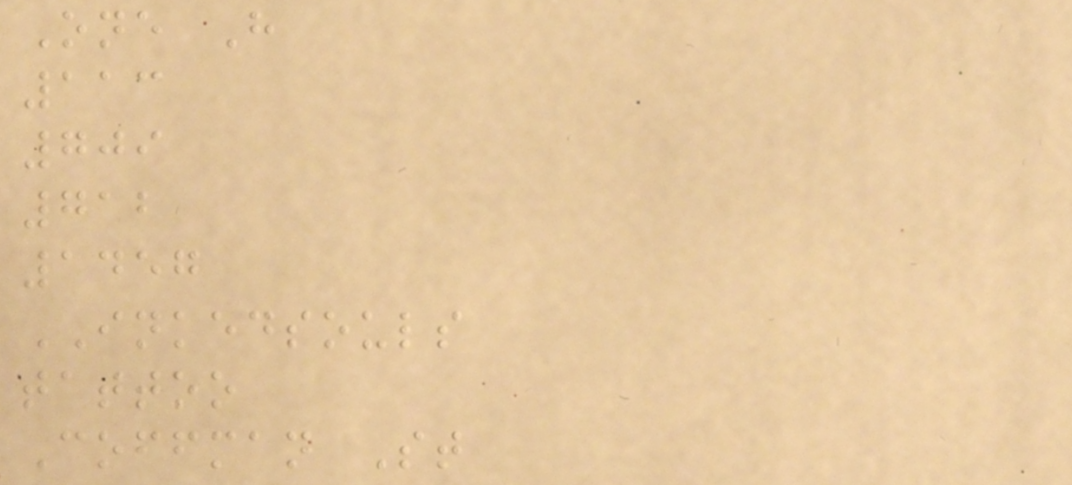One H
113
709
712
1457
INKEDSOULS
tattoo
Coffman St
